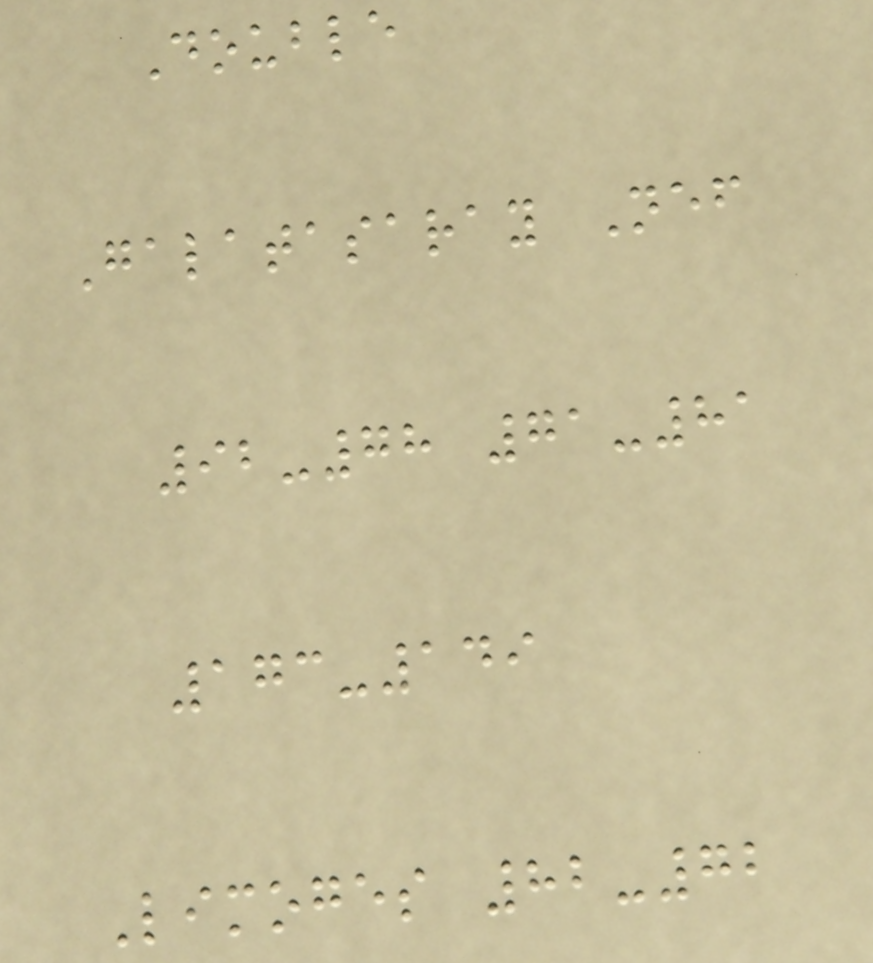Double
Galatasaray Nef
92-78 71-81
173-149
Limoges 82-72
